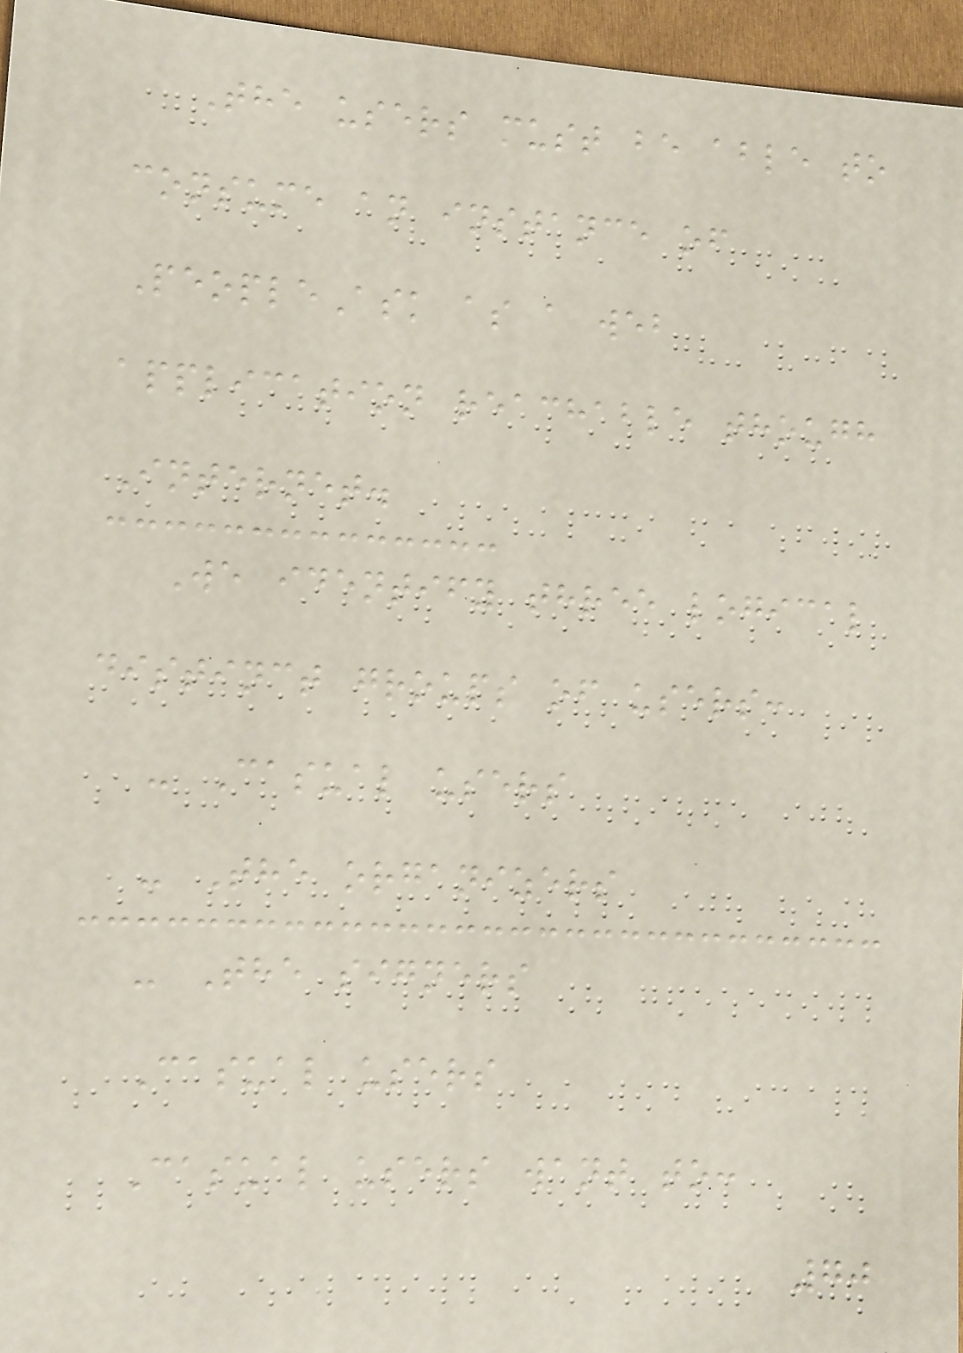The users must be able to
consume an instance of
PeopleAsk as a web
application reachable though
Internet.
We identify three logical
distinct groups of users:
- Casual users
- The organizers
- The signers
Casual users
Casual users want to:
70
